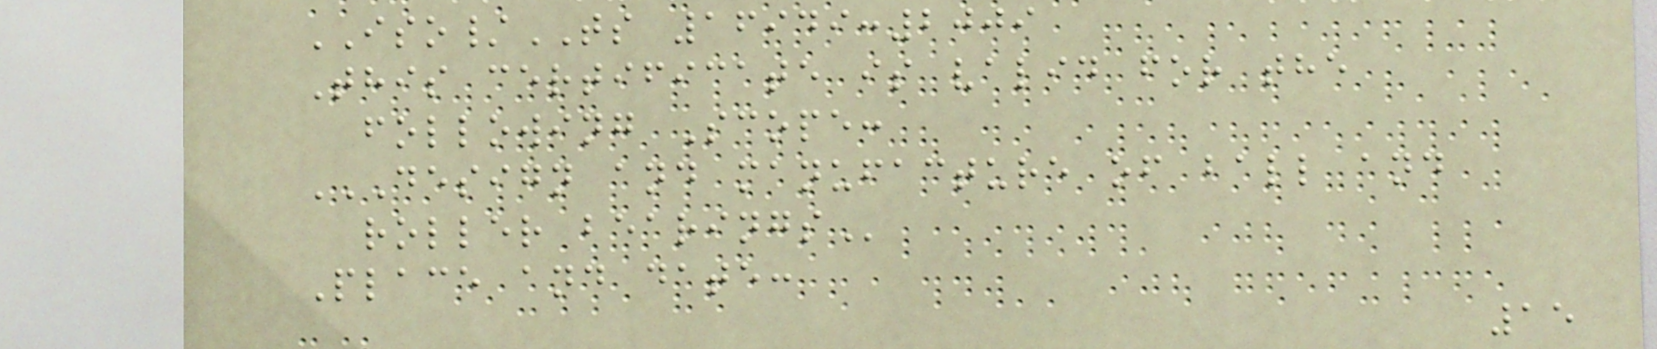ISO/TS 16949:2009
This certificate is valid for the
following Scope:
DESIGN AND MANUFACTURE OF BALL AND
ROLLER BEARINGS
Place and date:
15
